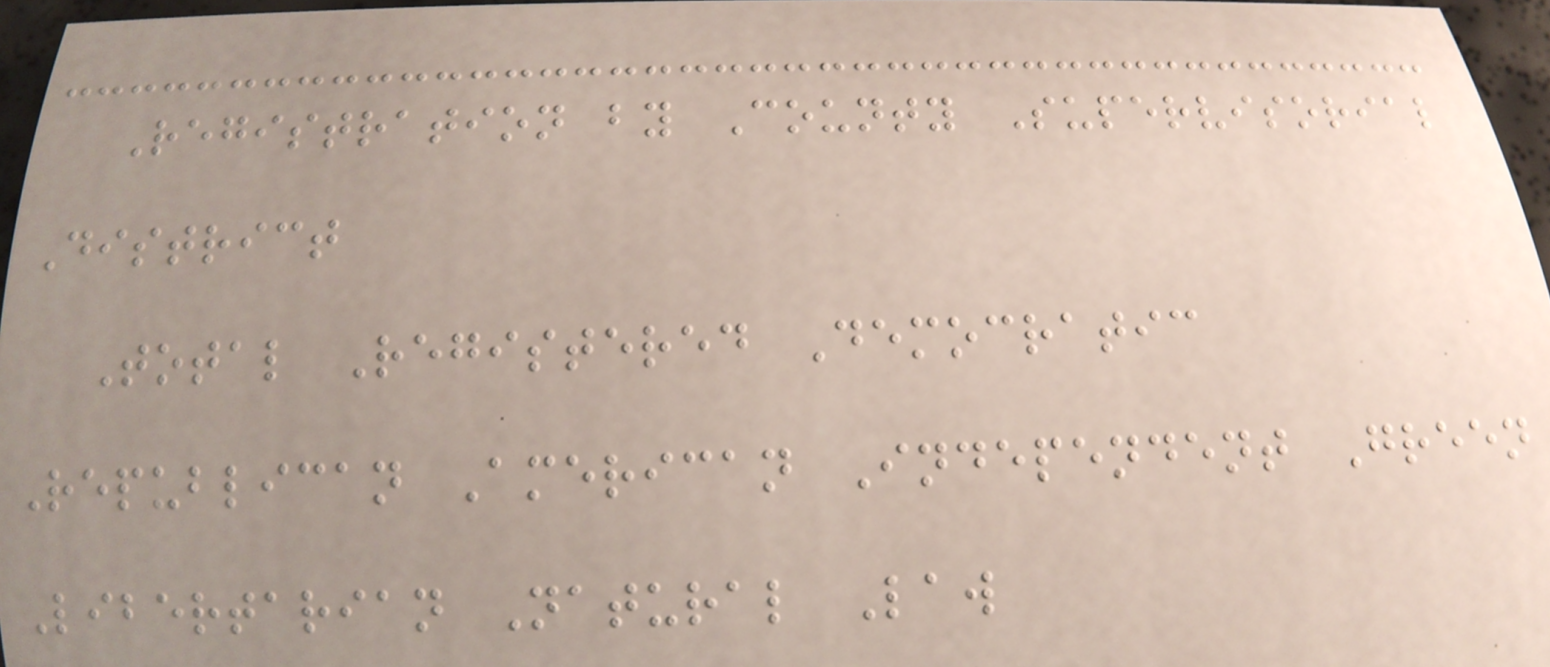Registration by County Supervisorial
District
Total Registered Democratic
Republican American Independent Green
Libertarian Natural Law
